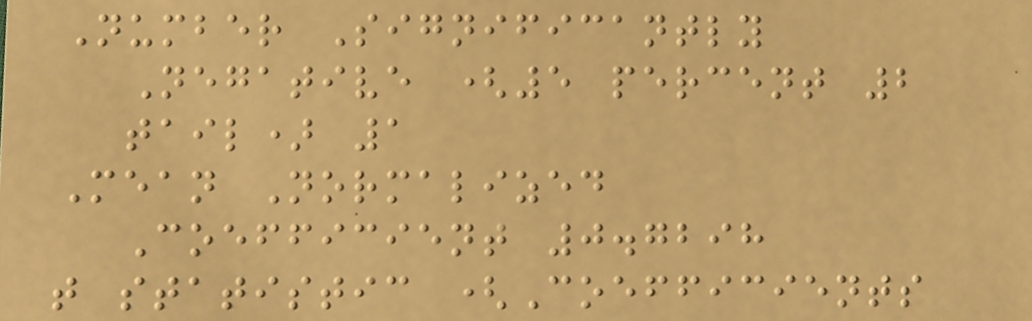Number Significantly
Negative (5 percent 2
tail) 1
Mean Normalized
Coefficient 0.7298
t statistic (Coefficients
